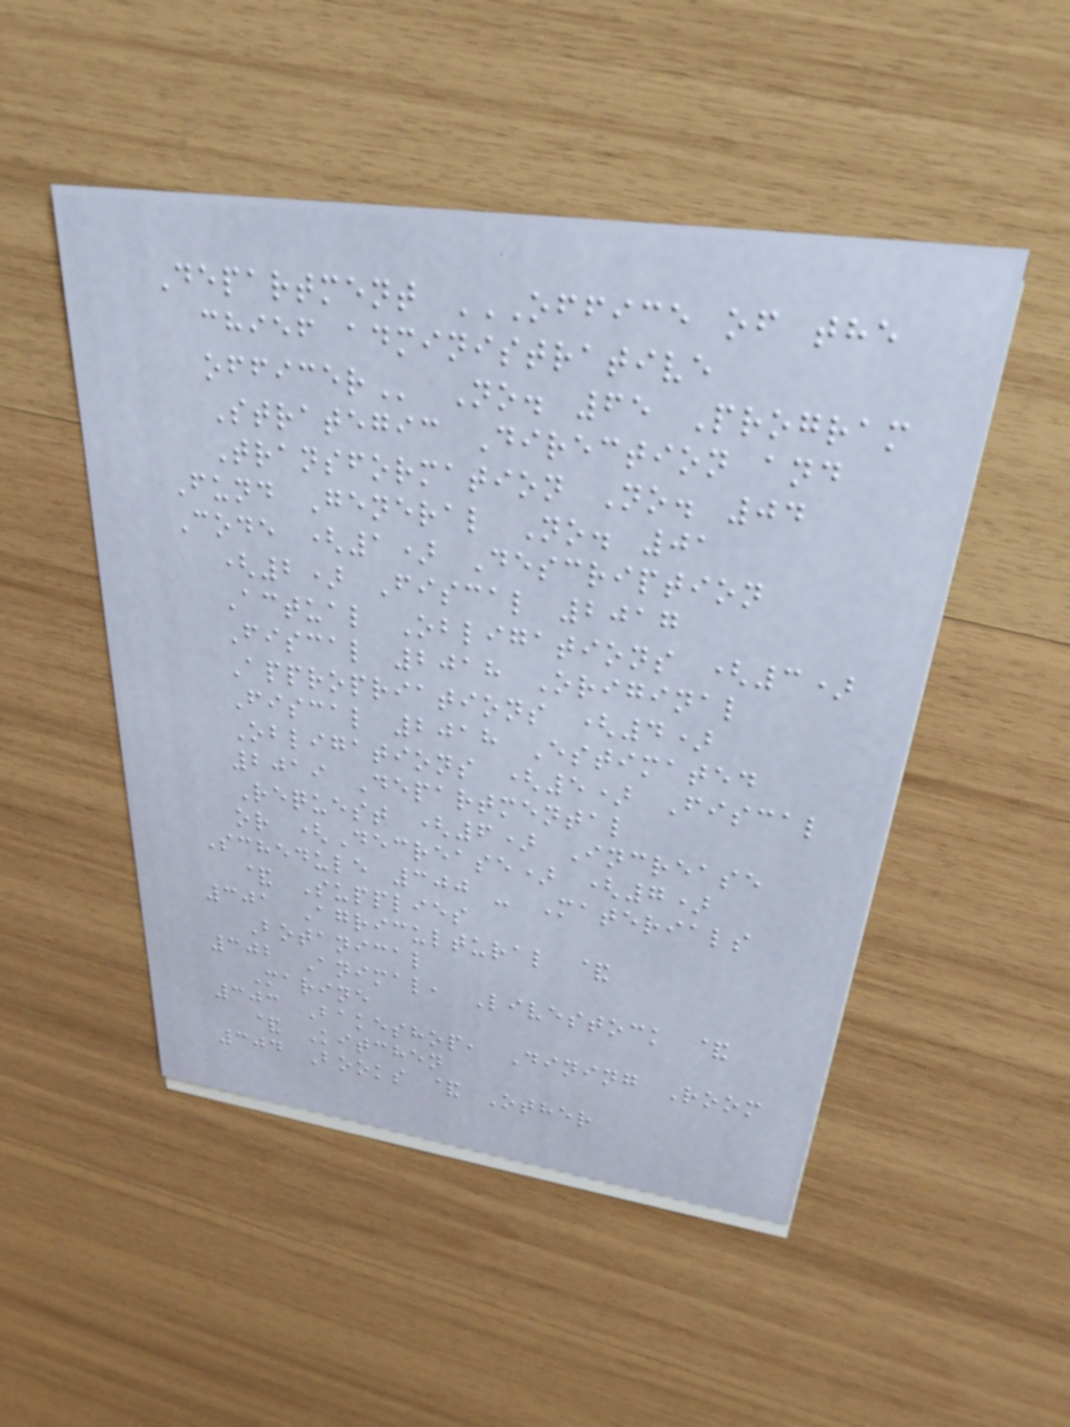Department OFFICE OF THE
CHIEF ADMINISTRATIVE
OFFICER No. 65 Program
Strategic Direction and
Transformation No. 04
Fund General No. 01
Code (1) Description
(2) Fiscal 2017
Actual Obligations (3)
Fiscal 2018 Original
Appropriations (4)
Fiscal 2018 Estimated
Obligations (5) Fiscal
2019 Departmental
Request (6) Increase
or (Decrease) (7)
Schedule 300 - Materials
& Supplies
301 Agricultural &
Botanical
302 Animal, Livestock &
Marine
303 Bakeshop, Dining Room
& Kitchen
304 Books & Other
